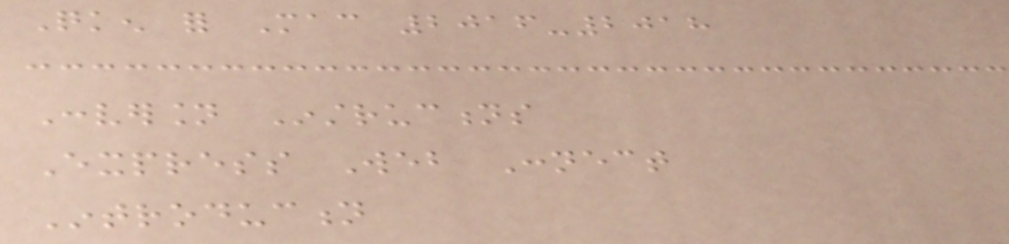Quicken for Mac 2016-2018
Conversion Instructions
Express Web Connect
Introduction
